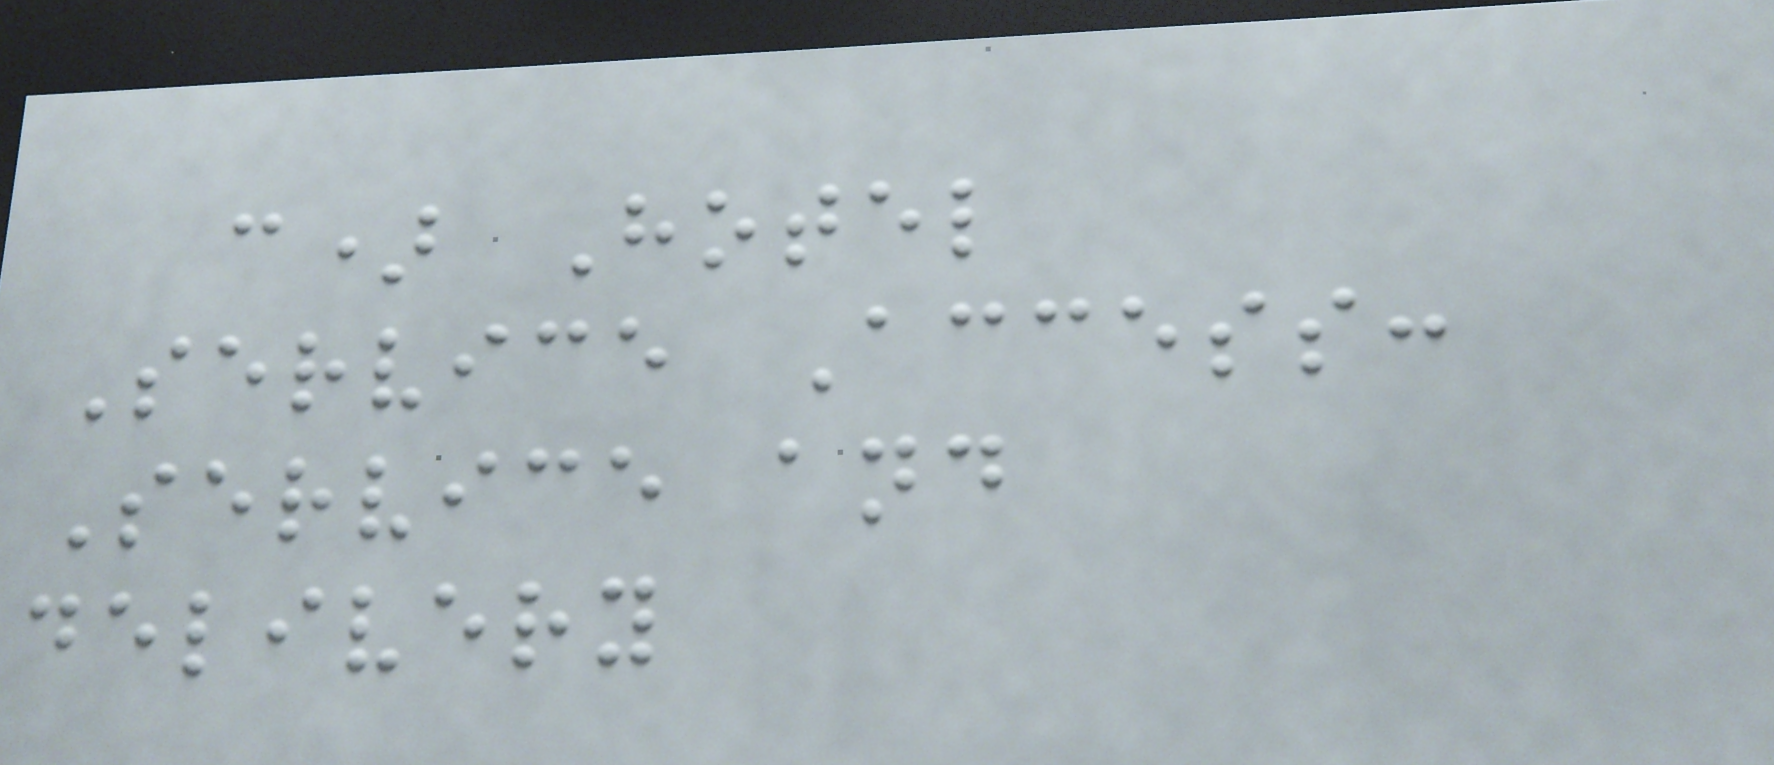c) Hotel
Service Access:
Service and
delivery
